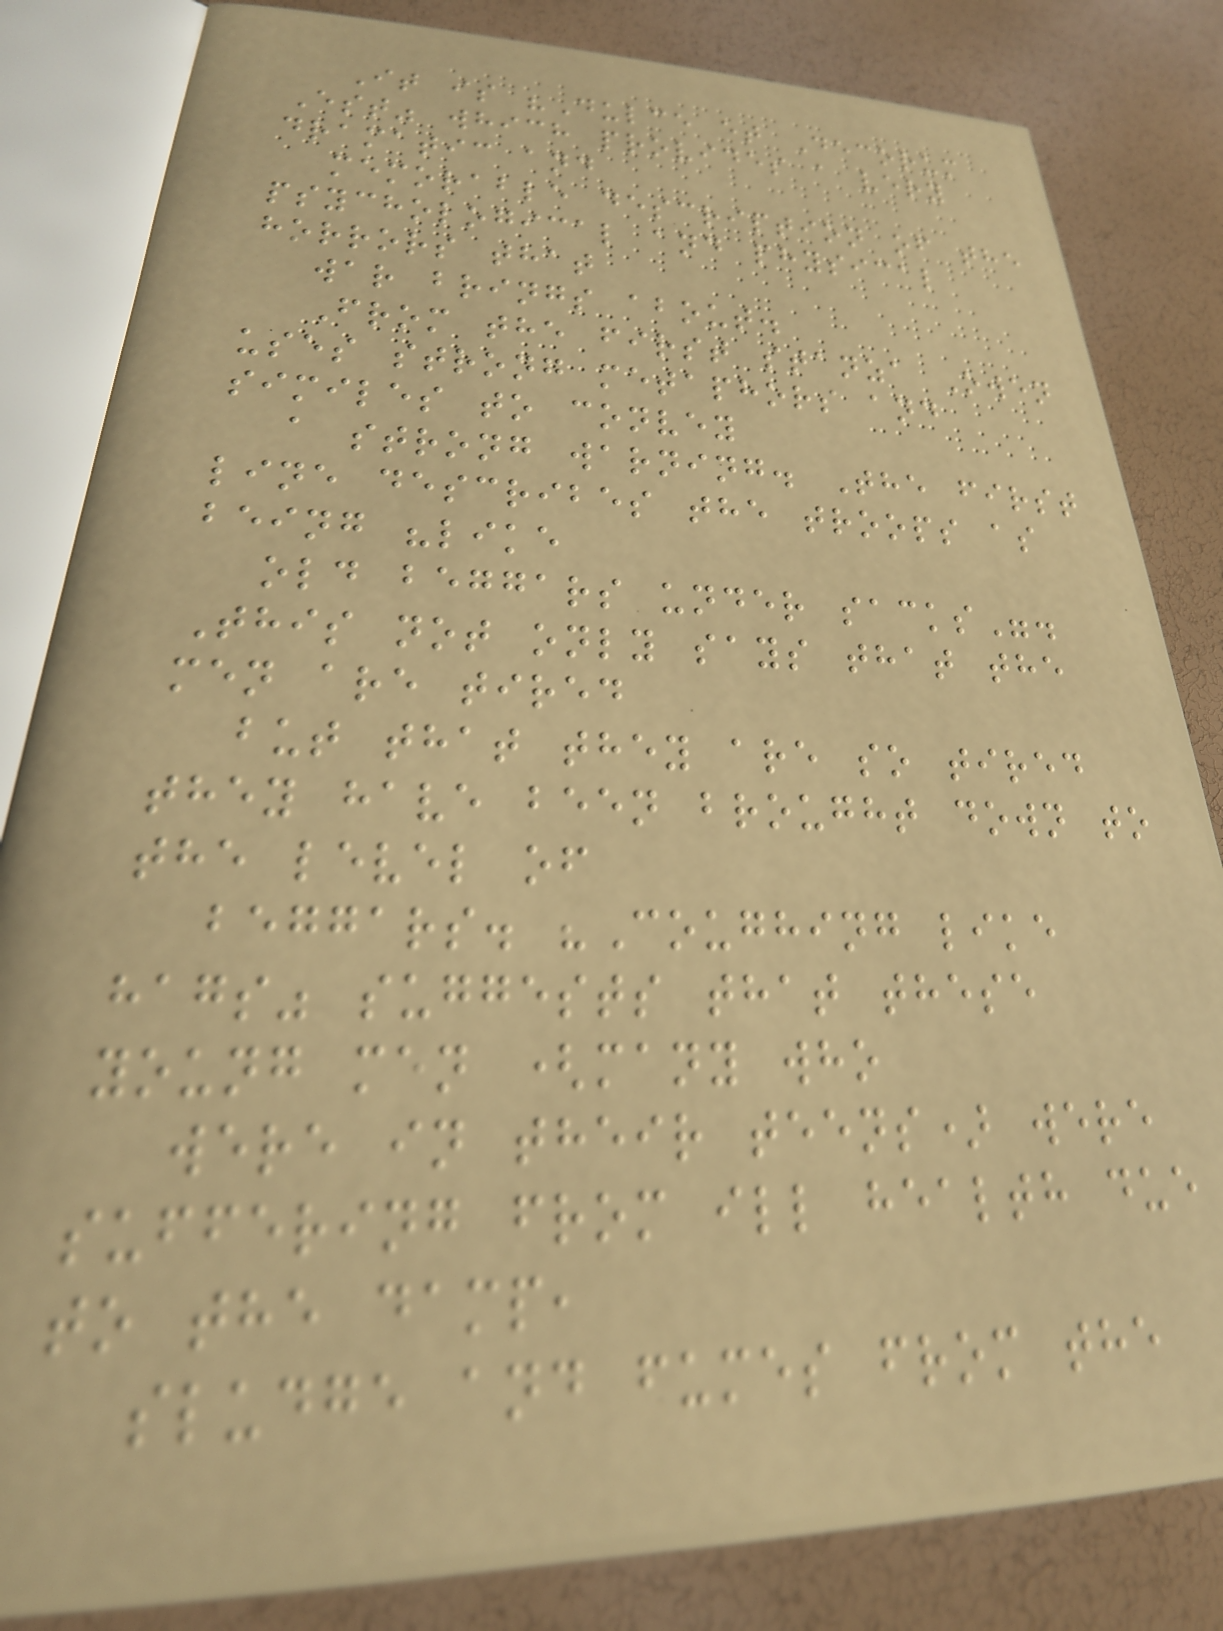It is "Dulce et Decorum
Est" which provides a very
dramatic and
memorable description of the
psychological and physical
horrors that
war brings about.
From the first stanza Owen
uses strong metaphors and
similes to convey
a strong warning. The first
line describes the troops as
being "like
old beggars under sacks".
This not only says that the
men are tired
but that they are so tired
they have been brought down to
the level of
beggars. "Coughing like
hags" suggests that these
young men (many who
were in their teens) were
suffering from ill health due
to the damp,
sludge and fumes from the
